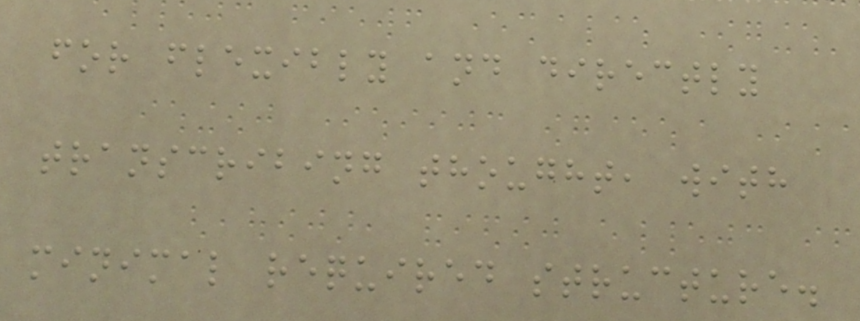for flexibly and directly
transcribing thought, with
minimal required structure.
